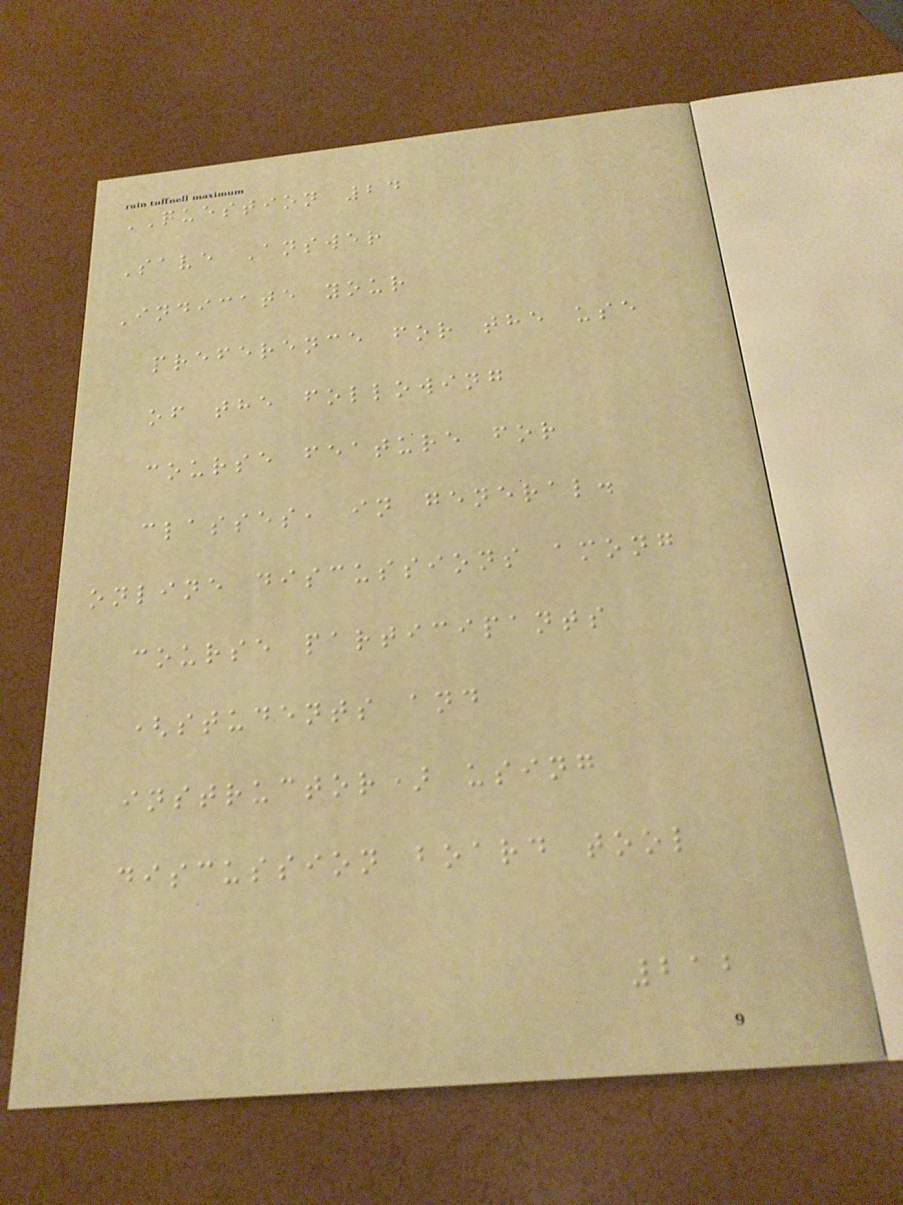QUESTION 24
Save Answer
Indicate your
preference for the use
of the following
course feature for
classes, in general.
online discussions among
course participants
(students and
instructor) using
discussion board tool
212
